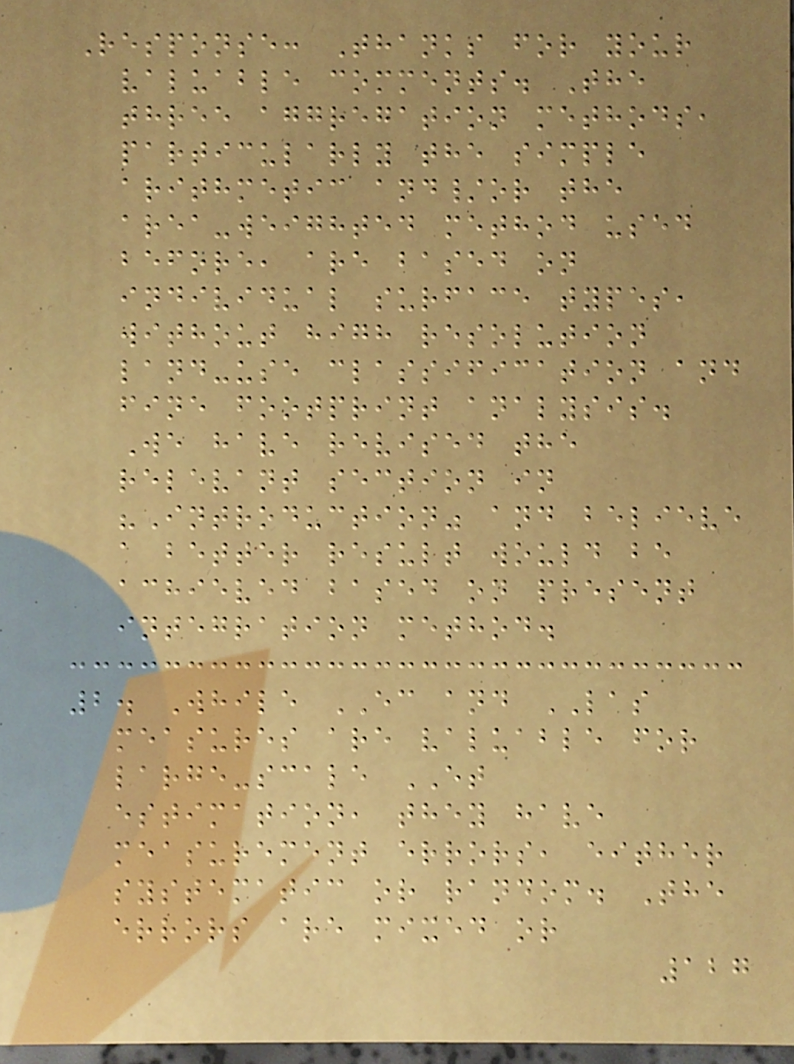Response: Thanks for your
valuable comments. The
three aggregation methods,
particularly the simple
arithmetic and/or the
area-weighted method used
before, are based on
individual surface types,
without high resolution
land-use classification and
fine footprint analysis.
We have revised the
relevant section in
"Introduction" and believe
a better result would be
achieved based on present
integration method.
2. While EC and LAS
measures are valuable for
large-scale ET
estimation, they have
measurement errors, either
systematic or random. The
errors are mixed or
127
